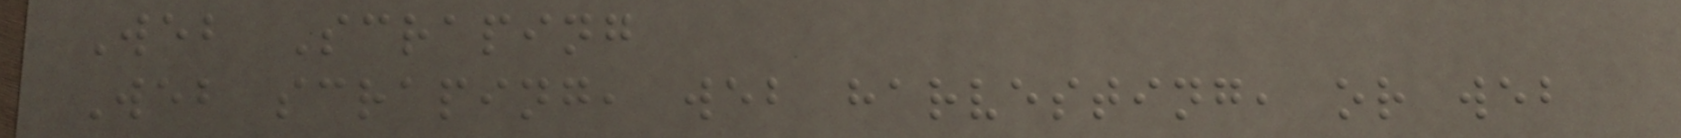Web Scraping
Web scraping, web harvesting, or web
